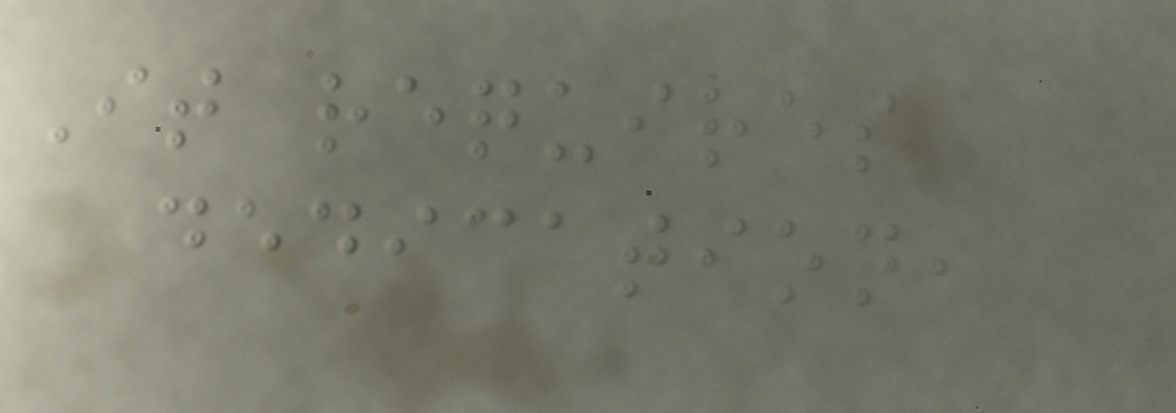It requires
dedication,
